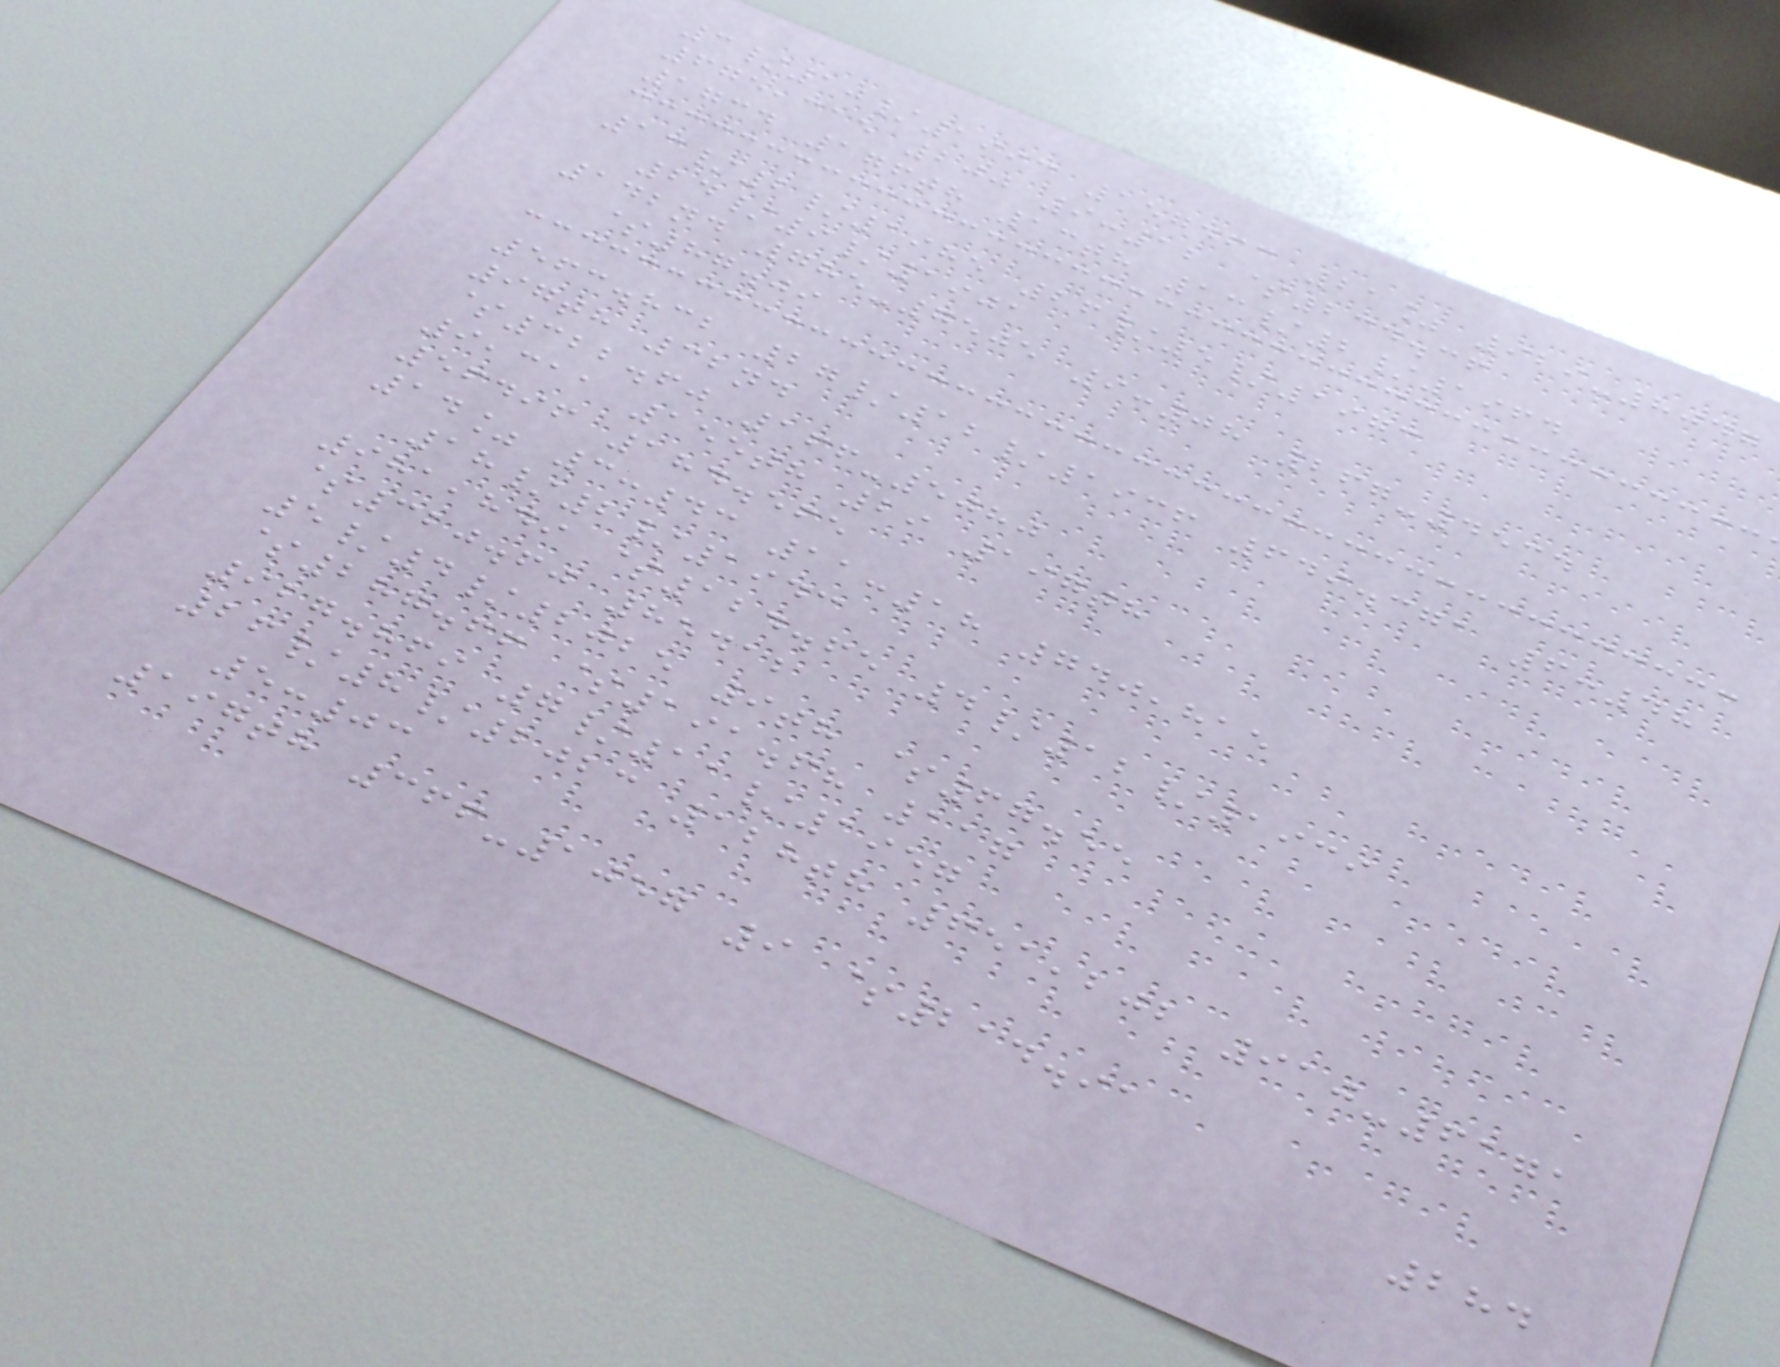3/10/1993 157463 21% 929-8047
675,315 200 9:12 $234.36
1734 176th 13th 13/2/1964
13/2/1985 26/5/1973
24/9/1901
142nd 785-7505 9:08 267-4534
$87.09
563.832 27/12/1936 649.371 6:48
97th 32nd
$322.60 166-5080
9,311 155th 29 197th
56496 184.565
14% 3:43 11:18 740,815
18/2/1943
981,849 $124.65 4/12/1939
$320.60 85412
5/4/2025 9th $67.55
$287.66 $191.68 117
927.869 7/11/1957
26/8/2023 128th 651,202 910-6171
5:03
197th 366-1057 9 $214.91
284
